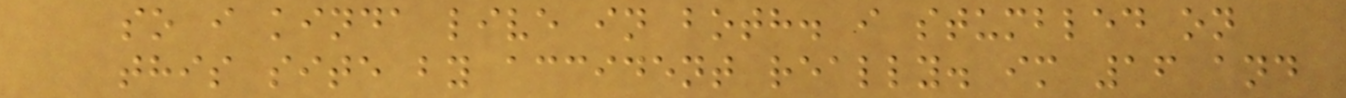so i kinda live in both. i stumbled on
this site by accident really. im 16 and
